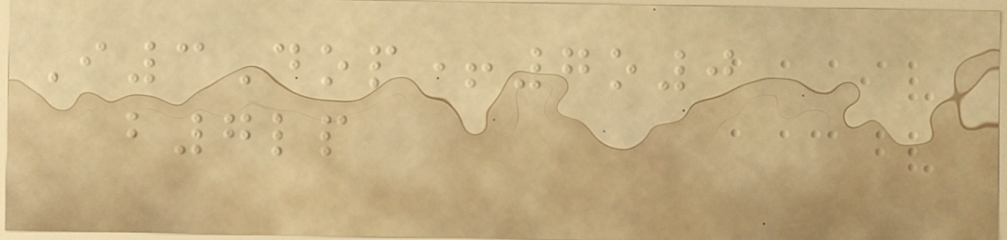I3Dop+7o0
b7lp
